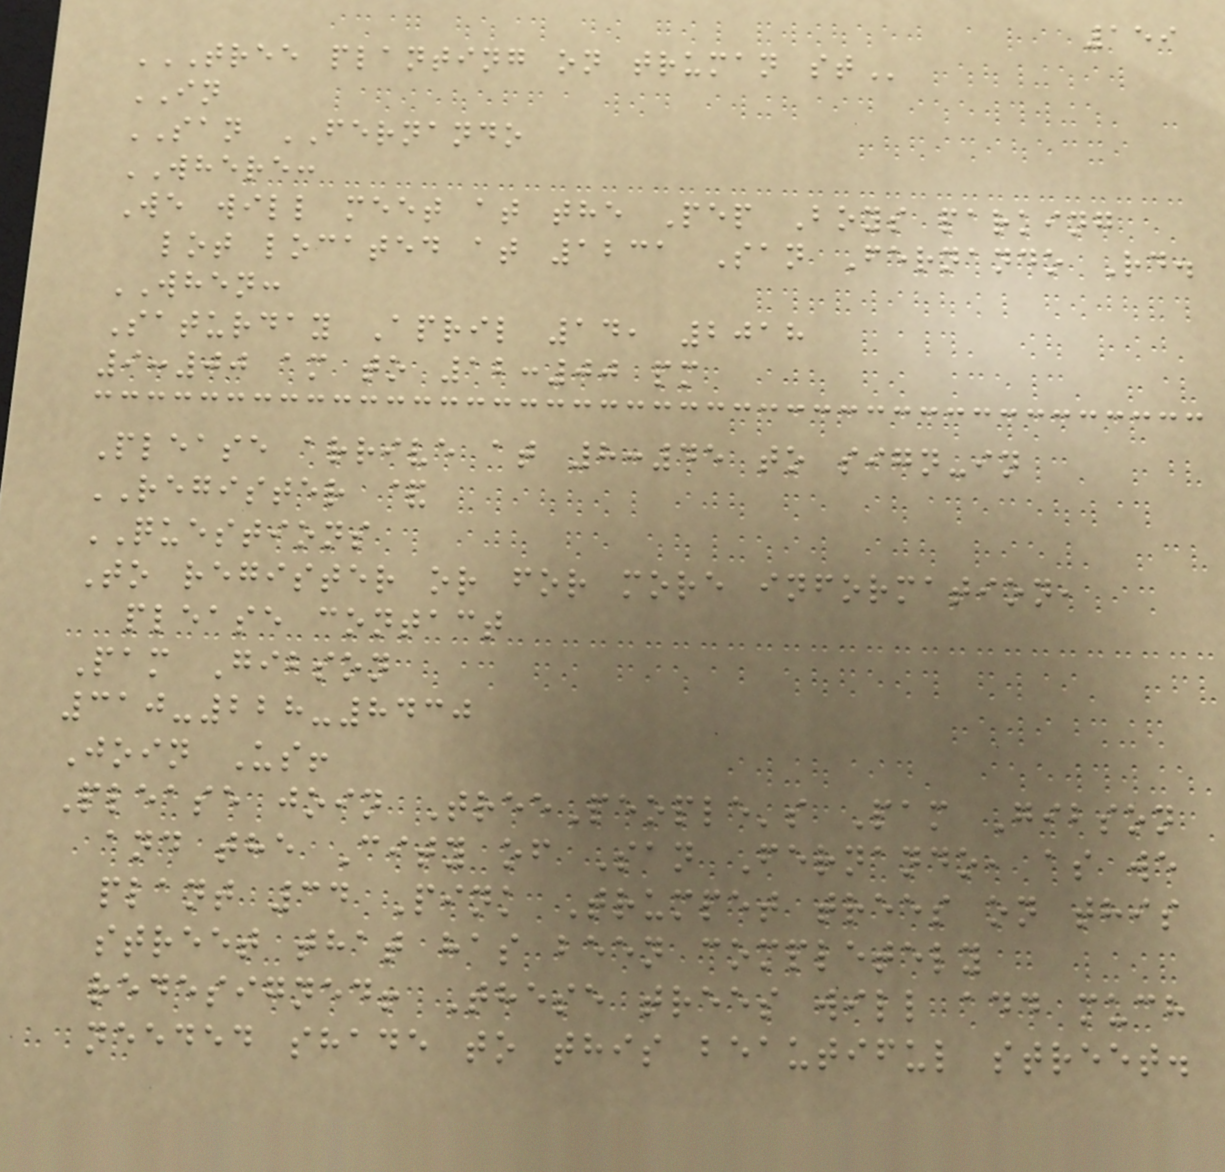159
TREE PLANTING ON TRUMAN ST
IN
SAN FERNANDO
WHERE:
We will meet at the Pep Boys parking
lot located at 1231 San Fernando Rd.
WHEN:
Saturday April 14, 2018
9:00 am to 12:00 pm
Please arrive at 8:45 to sign-in
REGISTER &
QUESTIONS
To register or for more information,
please contact
Pam Gibson
310-228-8430
Join Us!
Please join TreePeople's Pam Gibson
and the City of San Fernando, as we
plant 34 Pink Trumpet trees on this
street that has been completely
redesigned! These trees will add much
needed shade to this beautiful street.
